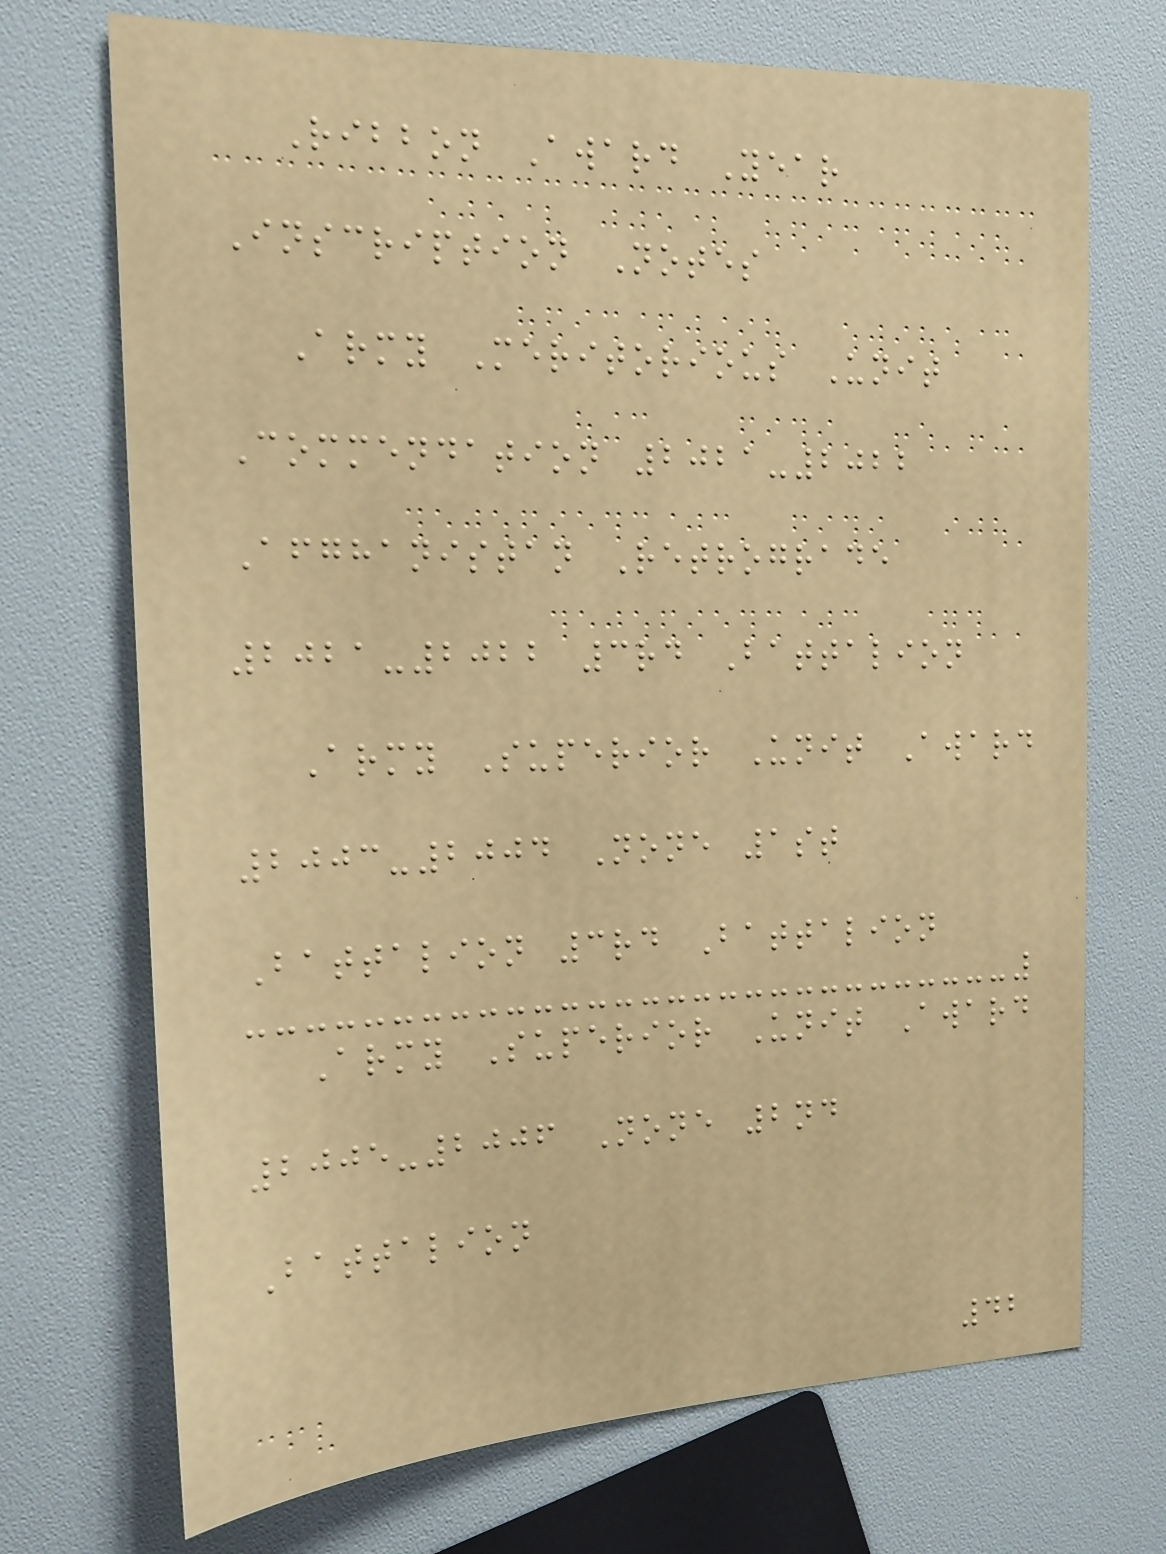Ribbon Award Year
Inscription Notes
Army Meritorious Unit
Commendation 2021-2022
Afghanistan Retrograde
2021-2022 3rd Battalion
Army Superior Unit Award
2003-2004 None 1st
Battalion 3rd Battalion
Army Superior Unit Award
2005-2006 None 2nd
Battalion
42
